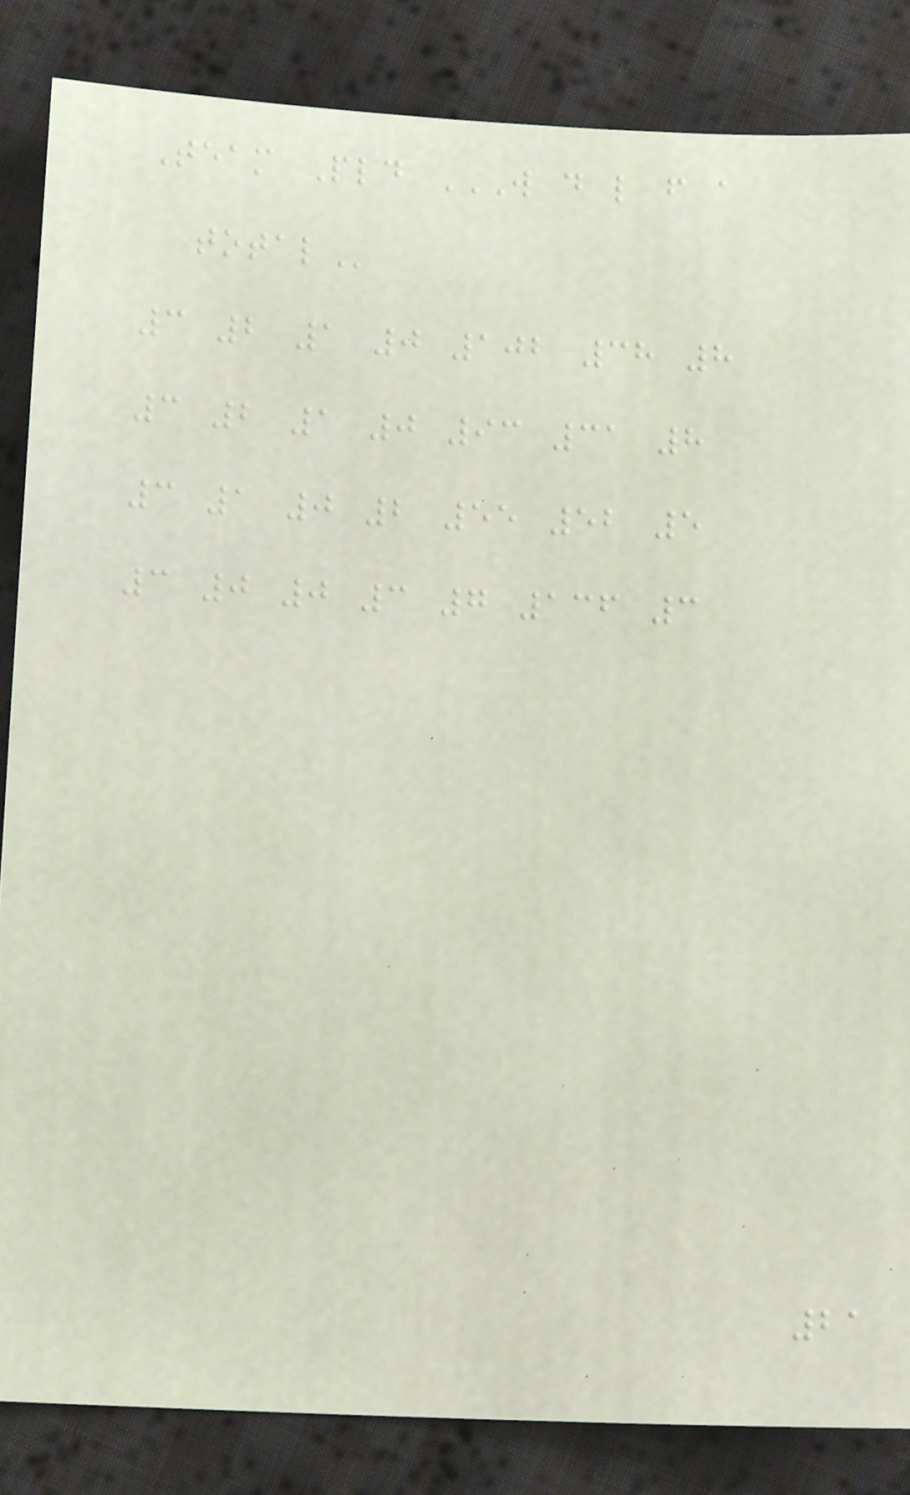Team Pld W D L F A
TOTAL
3 2 1 0 102 38 8
3 2 1 0 93 31 8
3 1 0 2 55 52 5
3 0 0 3 7 136 3
21
